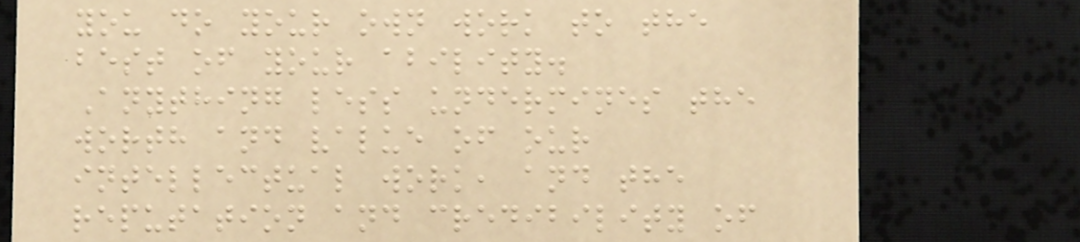you do your own work to the
best of your ability.
Anything less undermines the
worth and value of our
intellectual work, and the
reputation and credibility of
